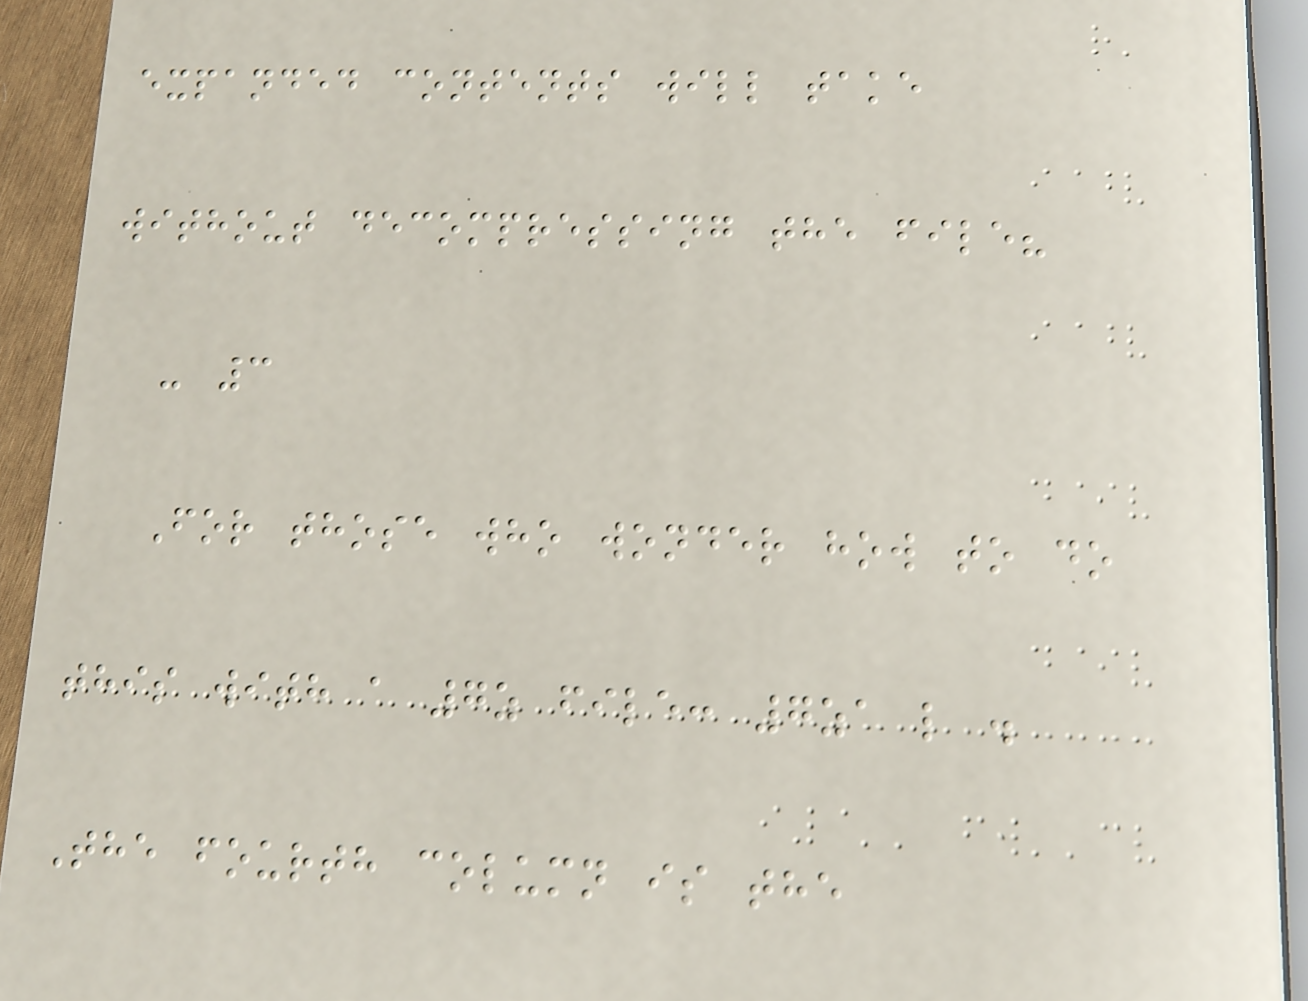expanded contents will take
without decompressing the file?
- 3
For those who wonder how to do
this with a 7z file: 7za l .
The fourth column is the
